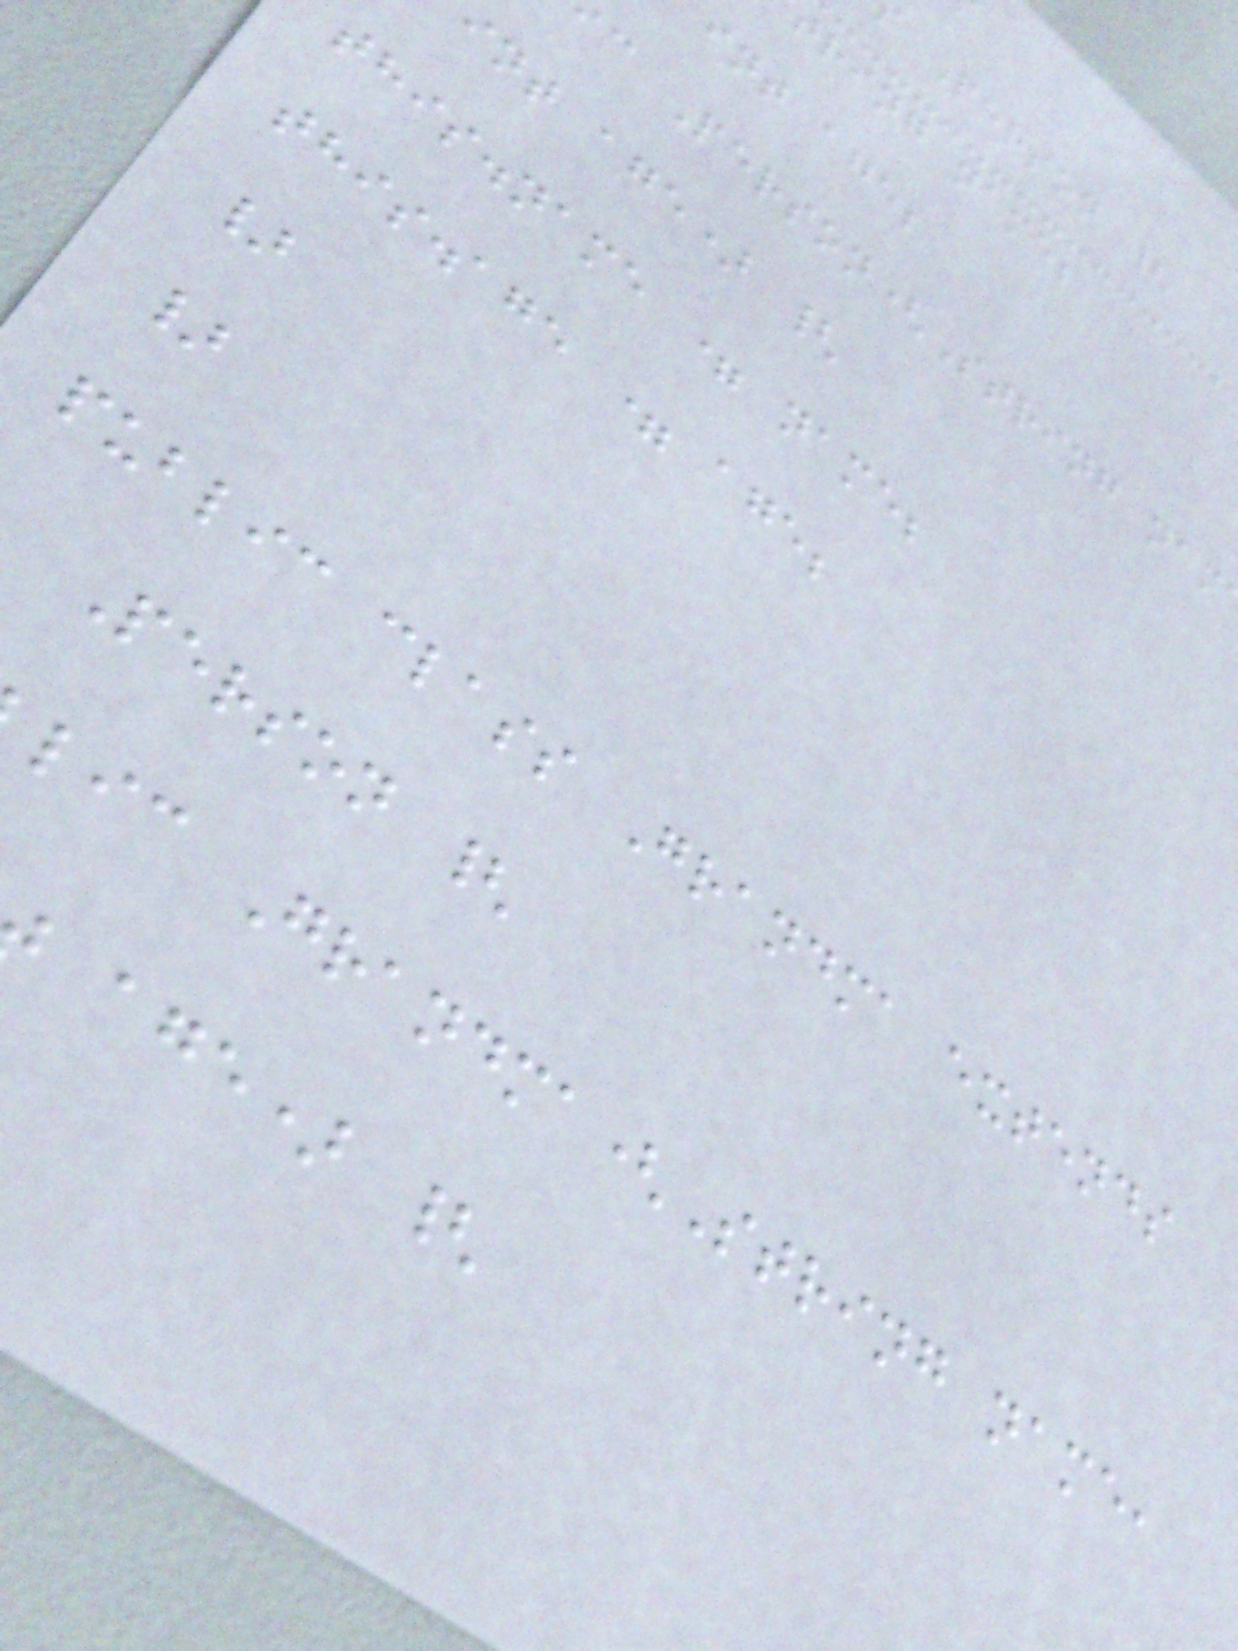Person {
tring name;
int age;
c Person(String nam
int age) {
this.name = name;
this.age = age;
}
}
public class Grandma extends
Person {
lic Grandma(String name,
age) {
